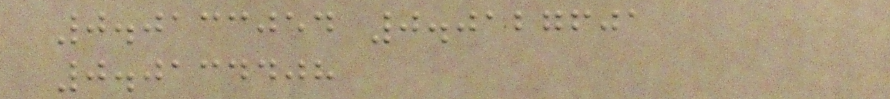0.0133054 0.0127601
0.0134408
